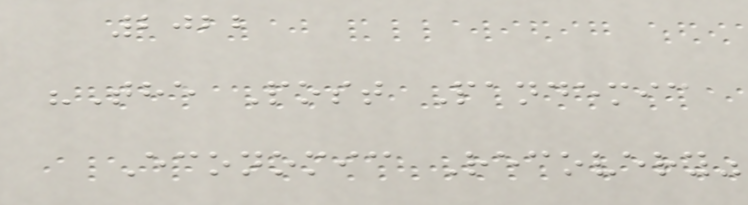2022
"The Post Pandemic
Economic Recovery"
